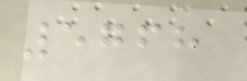5768
